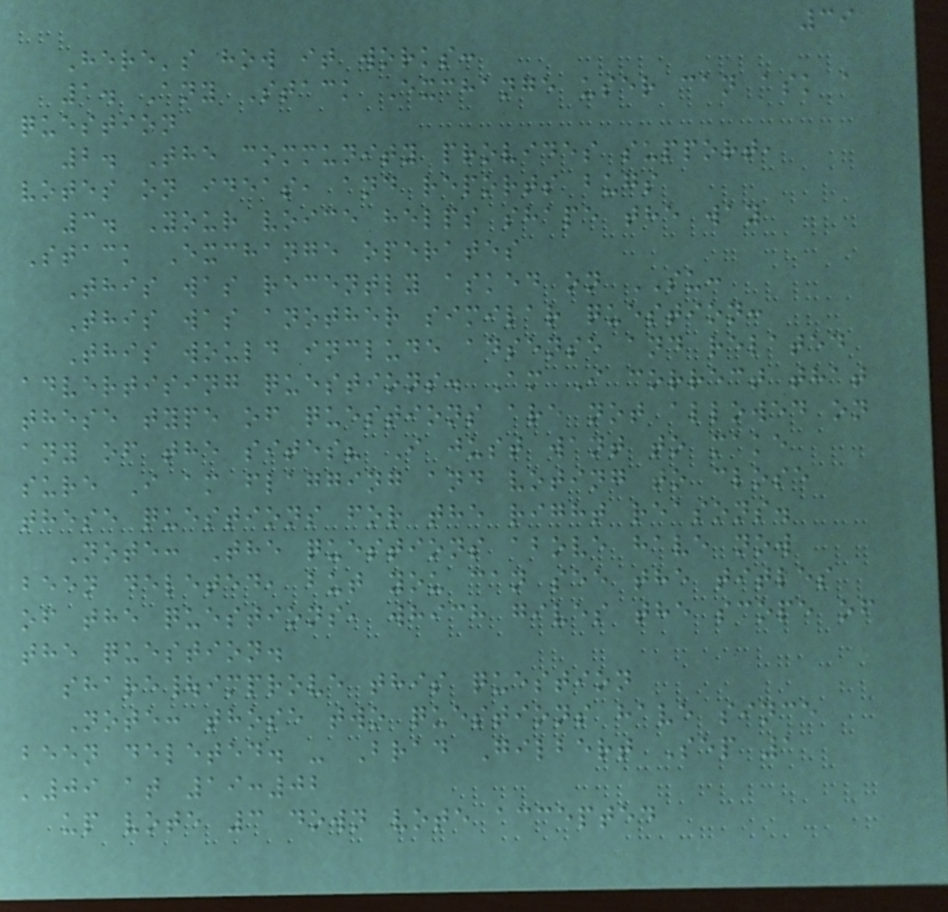39
Here's how it works:
1. Any Stack Exchange user can ask a
question
2. The community provides support,
votes on ideas, and reports bugs
3. Your voice helps shape the way
Stack Exchange operates
This was recently asked on SU:
This was another similar question:
This would include adsense and related
advertising questions. Am I correct that
these type of questions are not allowed on
any of the sites? I just want to make
sure I am flagging and voting to close
these questions for the right reasons.
Note: The questions above have now
been deleted, but you can see the titles
of the questions, which gives the scope of
the question.
share|improve this question
Note: those two questions have since
been deleted. - Brad Gilbert Sep 1
'09 at 19:02
up vote 3 down vote accepted
